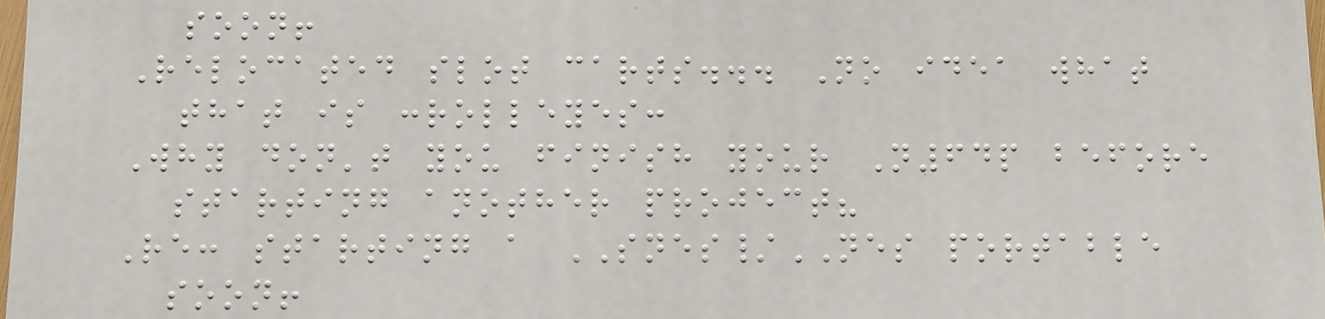soon!
Relocated slot carts... No idea what
that is :rolleyes:
Why don't you finish your N64p before
starting another project?
Re: starting a SNES/NES portable
soon!
